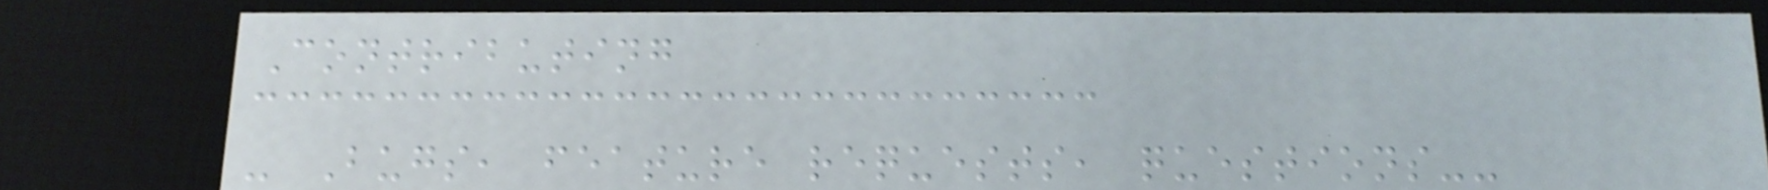Contributing
- Bugs, feature requests, questions--
